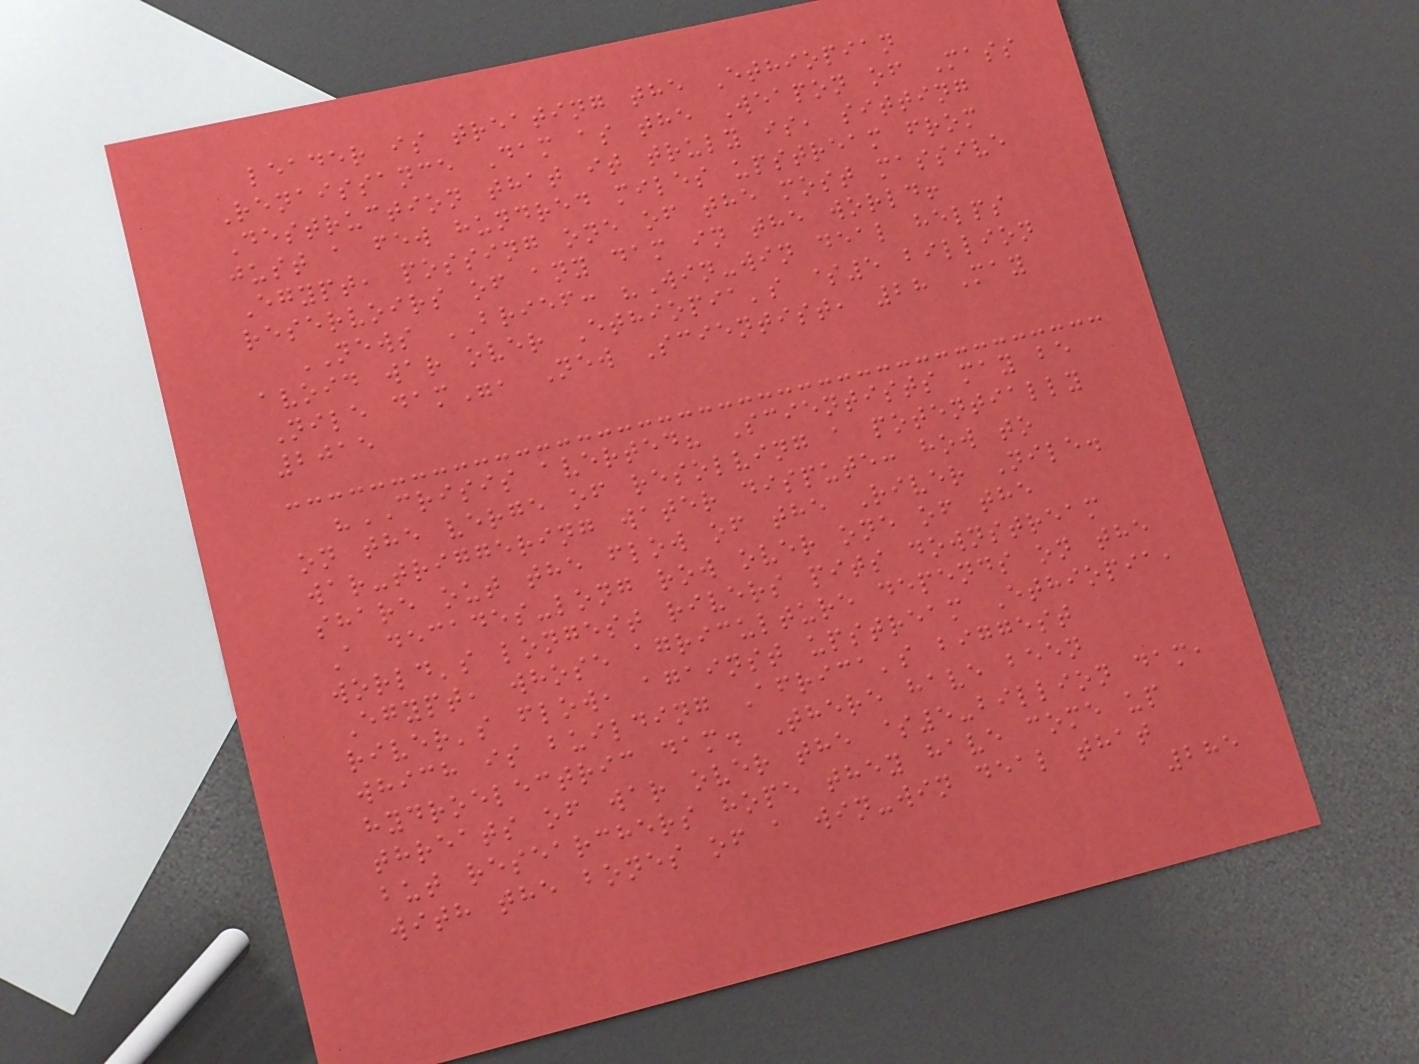leader is treating the Ethiopian
Renaissance Dam as the Weapon of Mass
Destruction that it truly is, sitting
just a few hundred miles upstream from
Egypt, possing one of the most massive
reservoirs of any dam in the world!
NEWS BRIEF: "Win-win deal helps
avoid war over Ethiopia's $5 billion
Nile dam", New Scientist, 28 May
2015
"CRISIS averted? Scientists may be
on the verge of resolving a potentially
war-triggering water dispute: how to
share out the flow of the River Nile.
A decades-long row over one of the
world's longest rivers pits downstream
Egypt, whose agriculture depends on the
river's flow, against upstream Ethiopia,
which is building Africa's biggest
hydroelectric dam. There have been
threats of war over the $5-billion dam,
but researchers hope they have come up
with the bones of a win-win deal that
285
